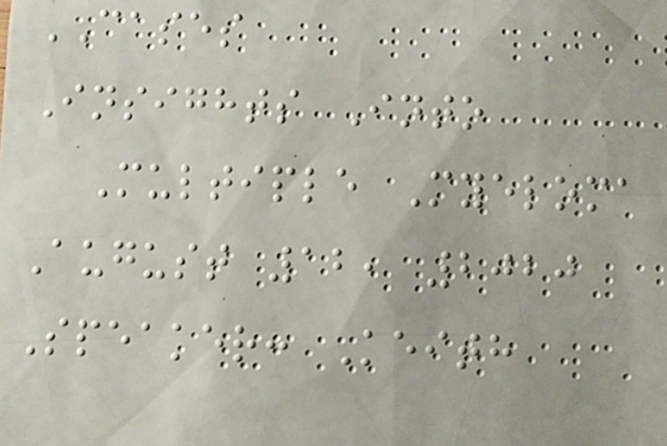CASES
Insights Into
Multiple Myeloma
August 12, 2020
Speaker: Keith
